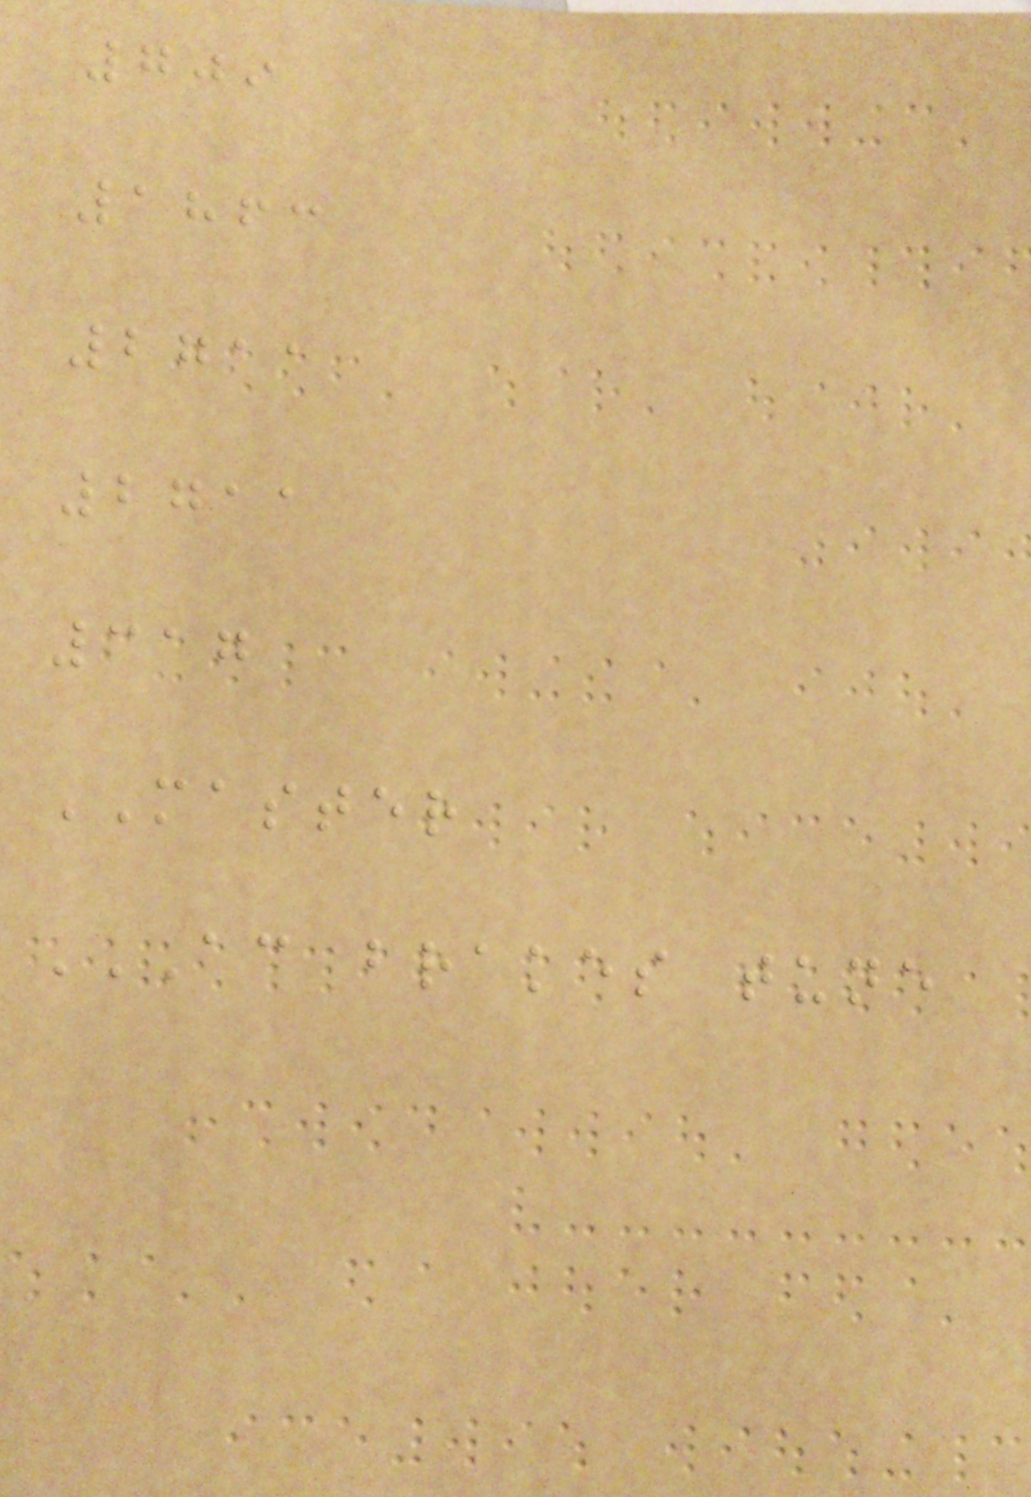709
1863
2711
2711
317
MASTER
AC BRAKES TUNE
